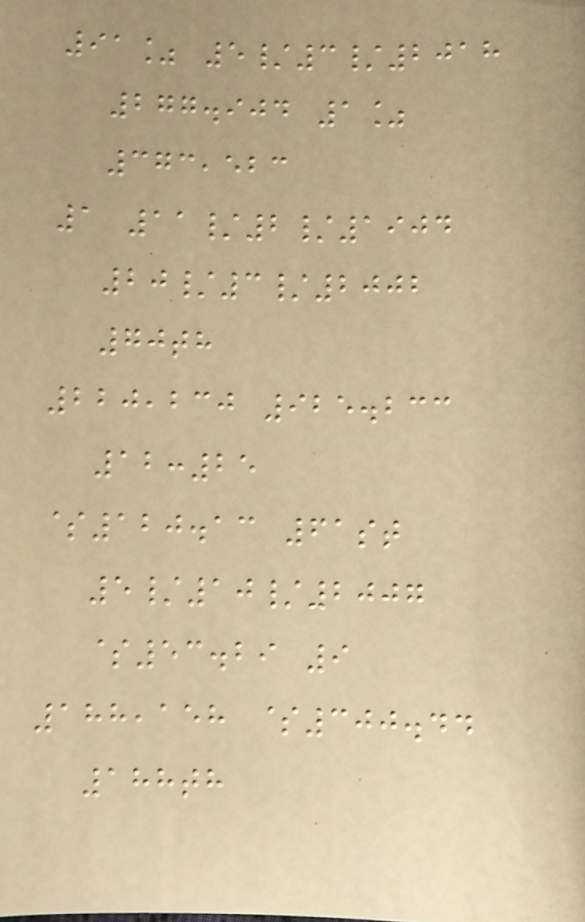91% 5/3/2018
277.904 1%
373,523
1 11/2/1904
20/3/2002
70th
220,230 925.233
12:25
$120.13 61st
5/10/2007
$53.29 9
188,158 $300.44
188th
